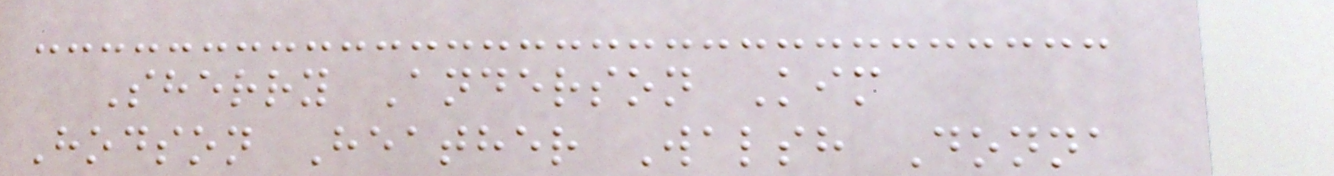Sherry Anderson Kim
Hodson Heather Walsh Donna
